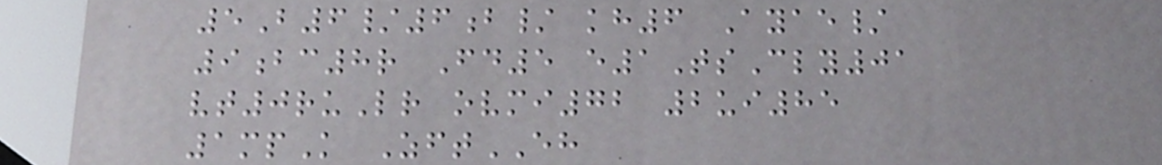5B6/6b/ kh6 Ayae/
9bc8r Fd5 e1TsCly01
vt0ruLr ovmi72 2ui85
1mpK ZftEH
